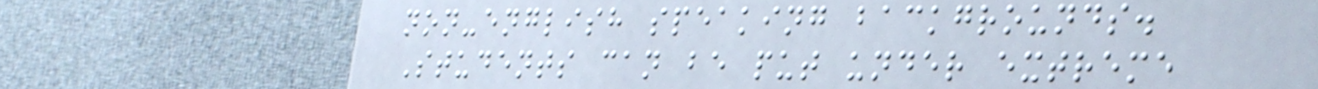non-english speaking backgrounds.
Students can be put under extreme
